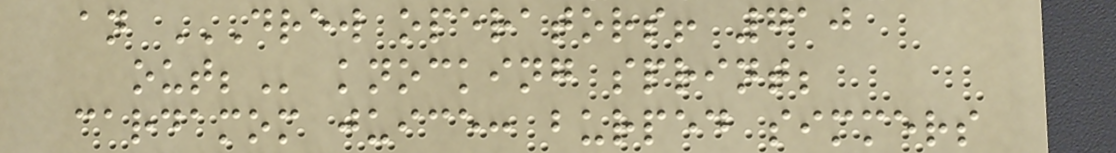an DREW OPERATORS! 710
OUT; knocking sprint;
cardamom juice: burped simmers
